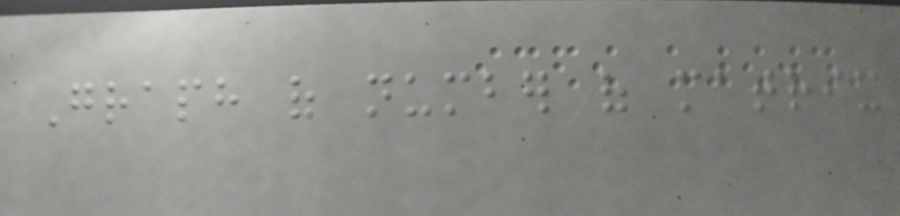Graph of number of matrix
